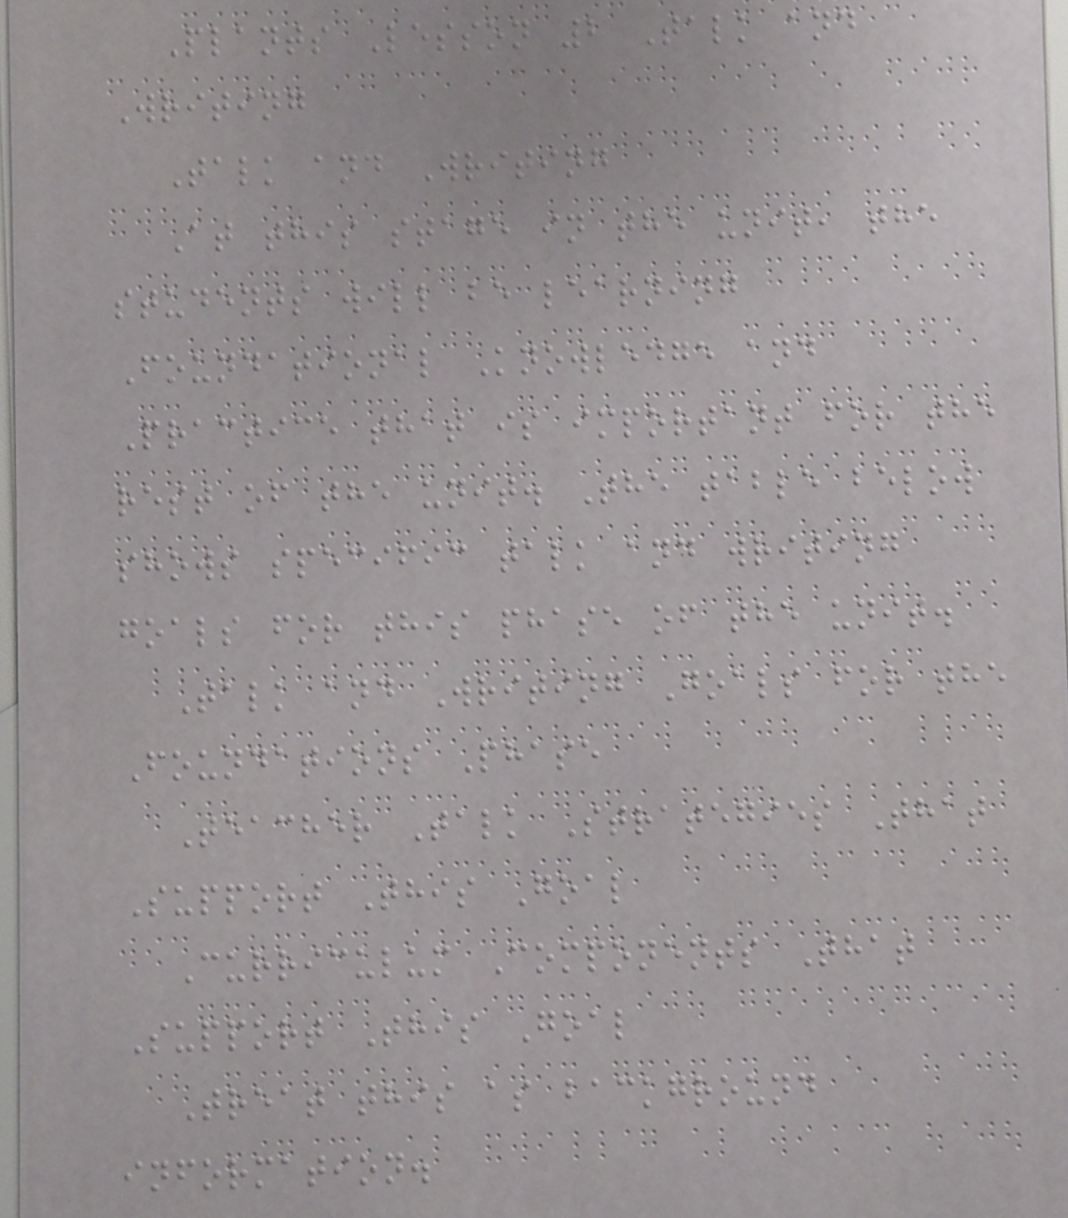Plants Lesson 2 Talk and
Writing
Talk and Writing
At this stage in the unit, the
students will be learning
Foundational Knowledge and
Practice that is important for the
rest of the unit. The table below
shows specific talk and writing
goals for this phase of the unit.
Talk and Writing Goals for the
Foundations Phase
Teacher Talk Strategies That
Support This Goal
Curriculum Components That
Support This Goal
Treat this as background
information.
